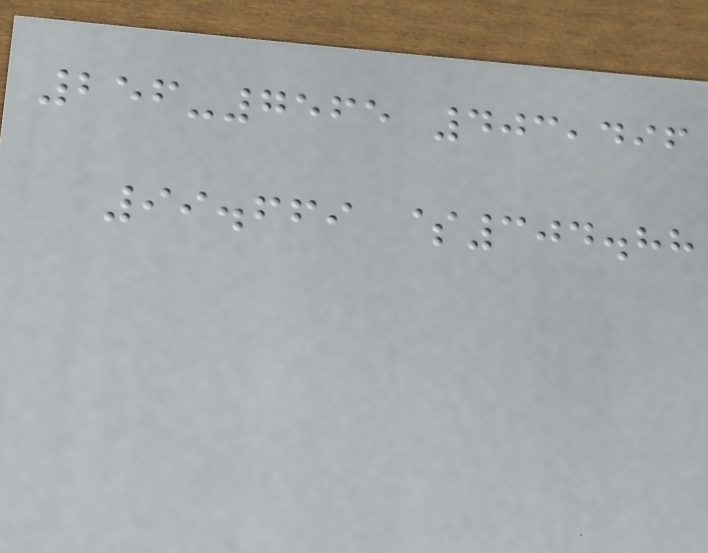256-7565 403,496
99.669 $304.88
